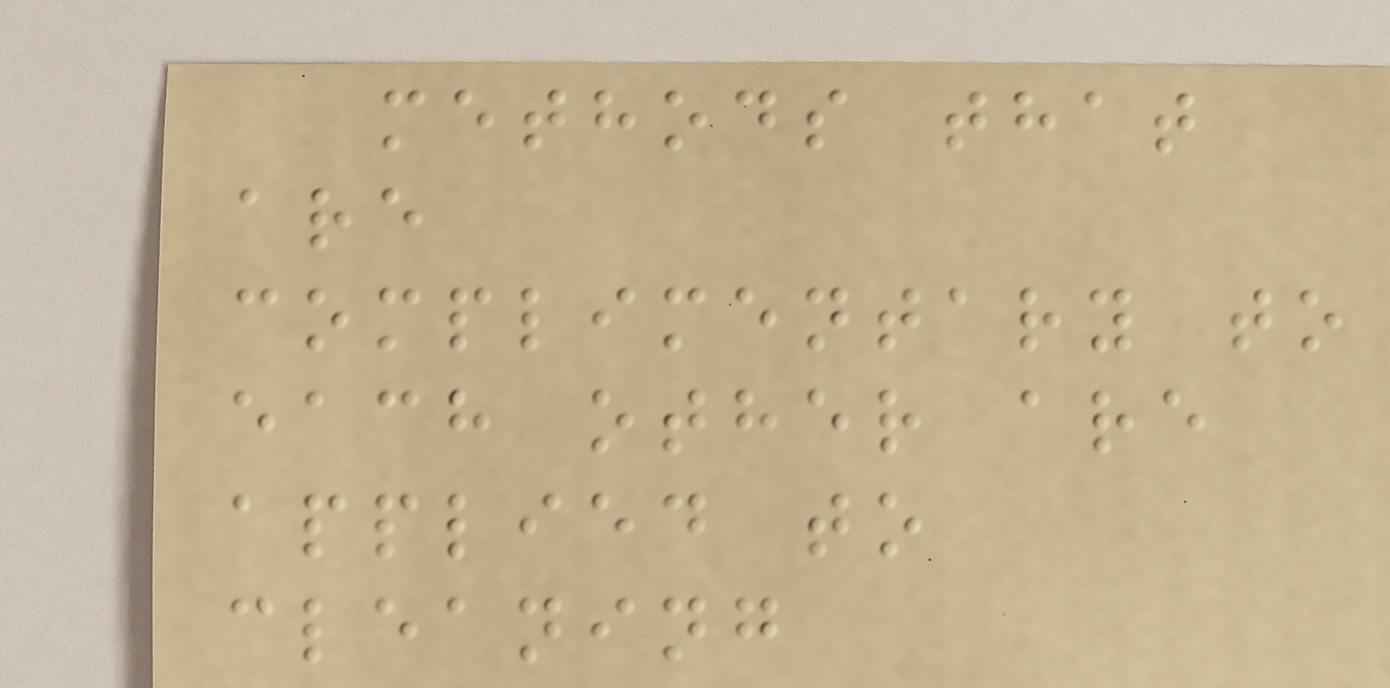methods that
are
complimentary to
each other are
applied to
cleaning
